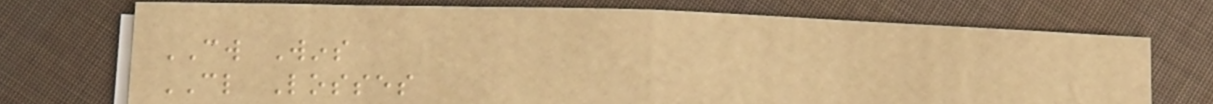CW Wins
CL Losses
